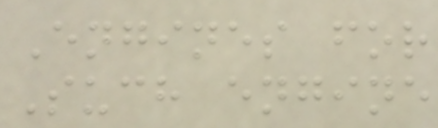Engines for
Such engine
